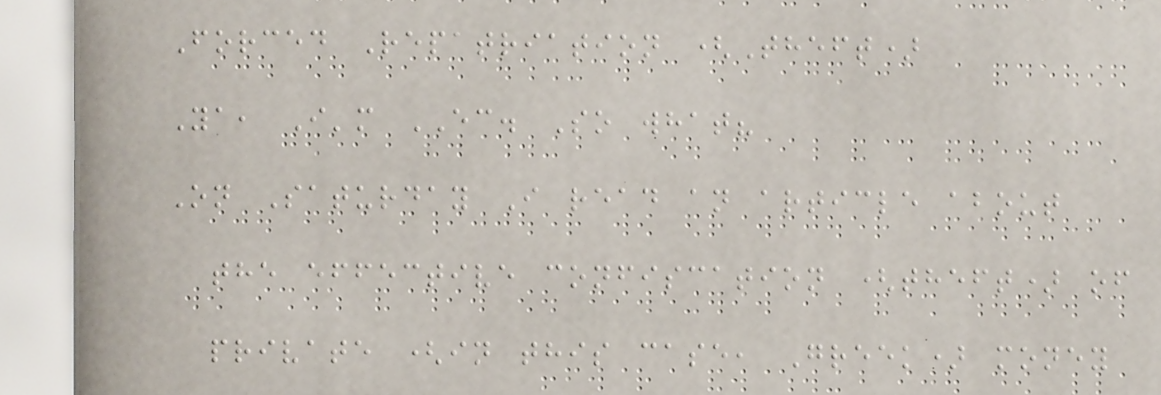Forced Repatriation (Theft)
Ya, I'm EC. So what?
On Saturday I read an article about
the effective confiscation (theft) of
private (in this case, Greek) money
